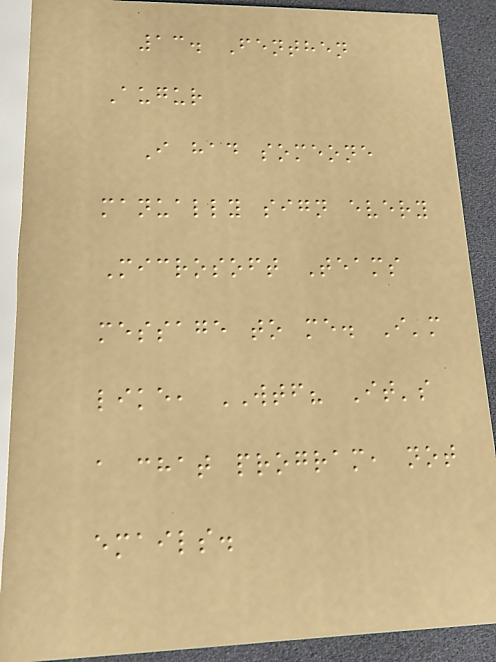13. Fenthen
Augur
I had someone
manually sign every
Microsoft Teams
message to me. I'm
like, WTF? It's
a chat program, not
emails.
